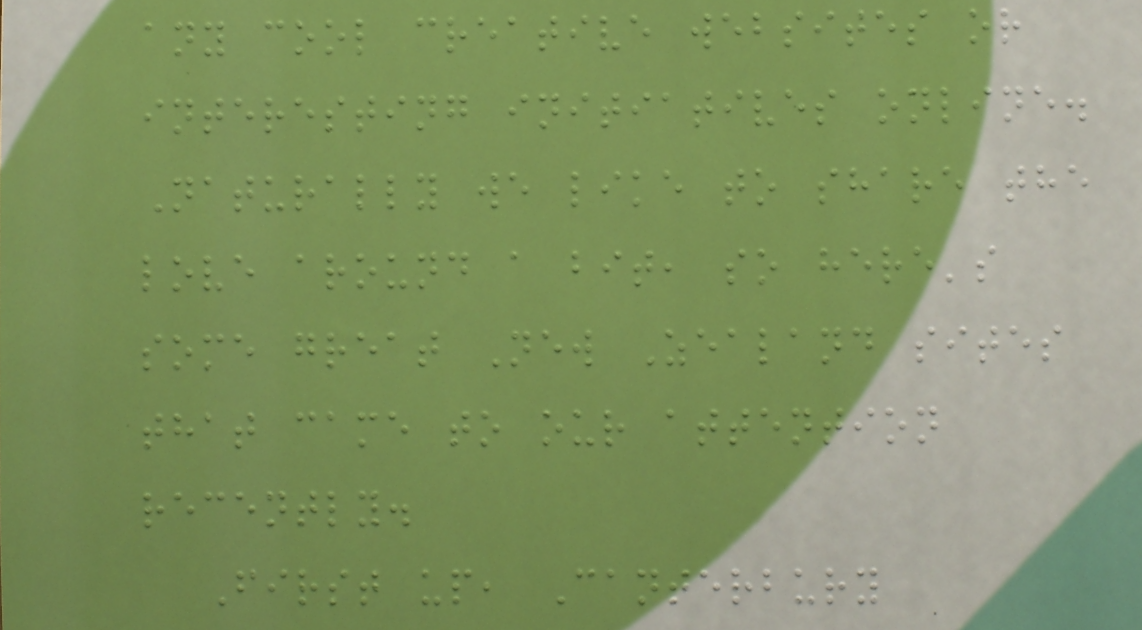any cool creative websites or
interesting initiatives online.
Naturally we like to share the
love around a bit, so here's
some great New Zealand sites
that came to our attention
recently.
First up, Canterbury
